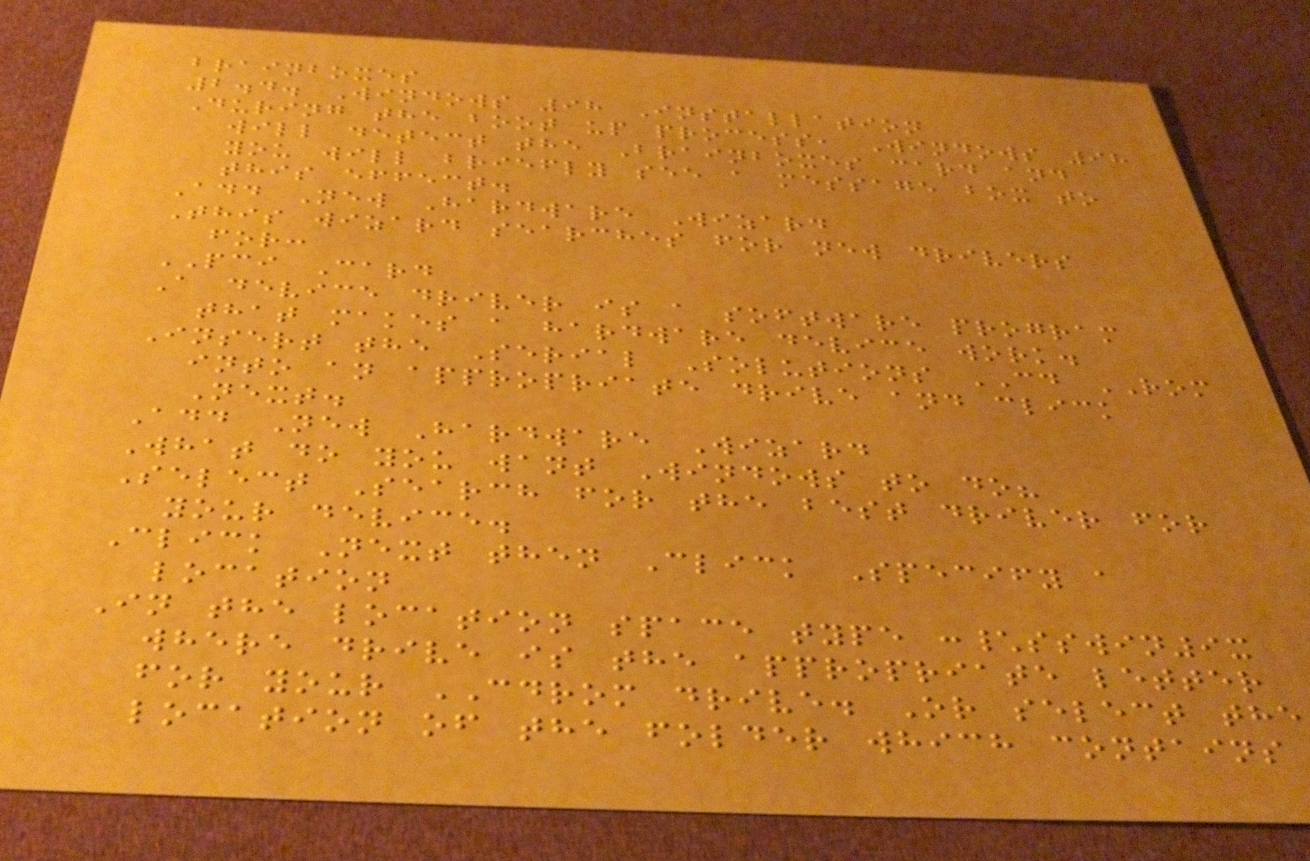brainboxes
2.4. Windows 98 Installation
During the boot up process, Windows 98
will detect the Brainboxes card and
you will briefly see a message box to
this effect.
Add New Hardware Wizard
This wizard searches for new drivers
for:
PCI Card
A device driver is a software program
that makes a hardware device work.
Insert the Serial Solutions CD ROM
into an appropriate drive and click
Next.
Add New Hardware Wizard
What do you want Windows to do?
Select Search for the best driver for
your device.
Click Next then Click Specify a
location
In the location space type :\sswin9x
where drive is the appropriate letter
for your CDROM drive. Or select the
location of the folder which contains
